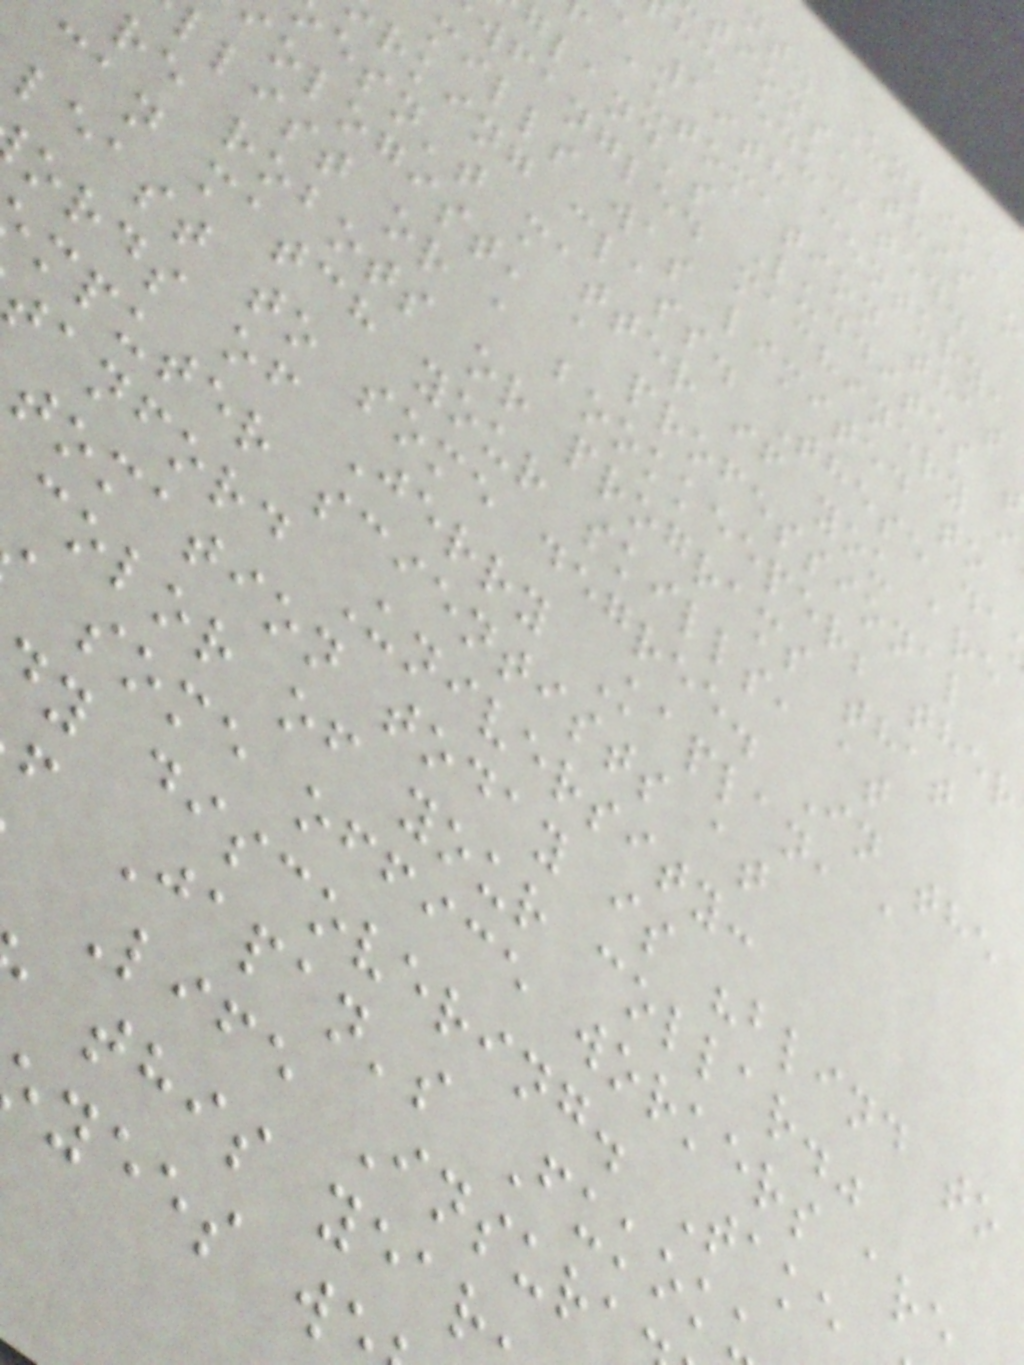nt. Unlike
tions, this o
he educated.
19th century,
automation that
gland's Luddites
wfangled machinery i
mills was limited to
rking class. These da
esn't matter if you are
ologist, a professional
llist or a bookkeeper; ther
re robots or programs that
can match your skills, at
least to some degree. In the
ords of Jerry Kaplan, a
mputer scientists at
anford University:
tomation today is "blind to
color of your collar."
some office workers are
y discovering. Take
f Japan's Fukok
Life Insura
this year
